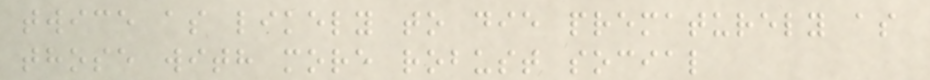twice as likely to die prematurely as
those with more robust social
